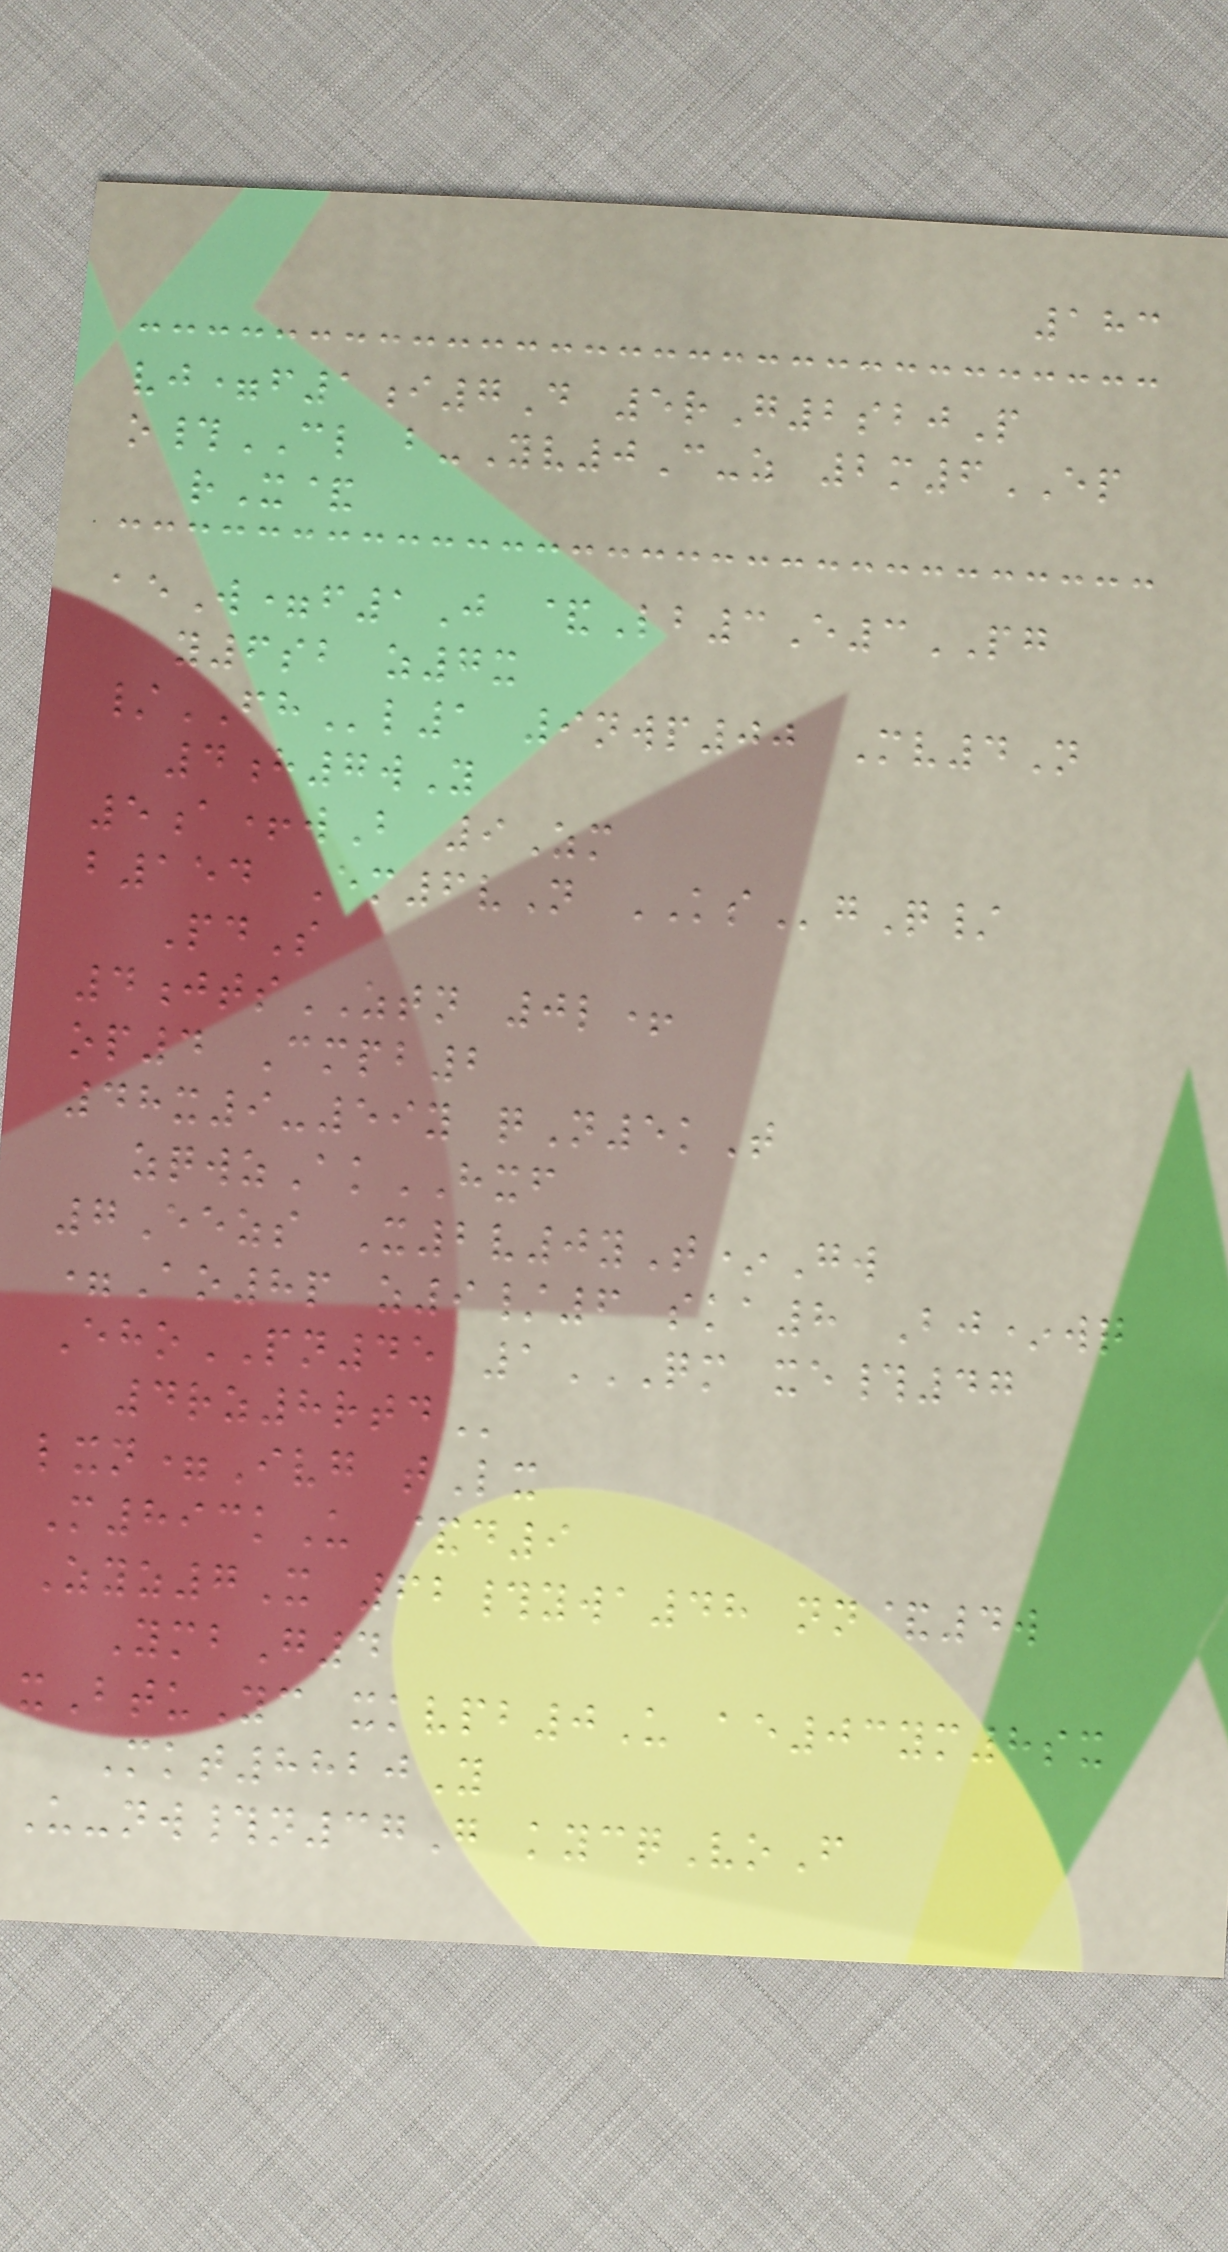183
vj=f1i7D 5rG2sbjP
o#CL b-Yv0C-z 2m6EP
rX&
aeW=f1J &Lb3E3PG
y6sb z7x
/FHl1 9nwp00 Mv4N
4h7wY
5a+wB 9Zm
b154 Em6vN KSgQ/
PdS
4jtsZTN 0l+
op4 Cmpb2
48x9-59y qN5kT
zqwzAkHXF
7Eezs X2v0yT*Gw
=Ao8p z9/6 ska8 Bj*wq
EhoPN45 1QM XE#47
4RZ8RTD
lxn=Ivg tLx
M893kU &d9
Zyz7X 62#ywa48 nn&4w
YmbG4
xBtuYc xkvpb0U ae03ym8sx
Mkt8820Y
U-nw#n37G kycqVoF
